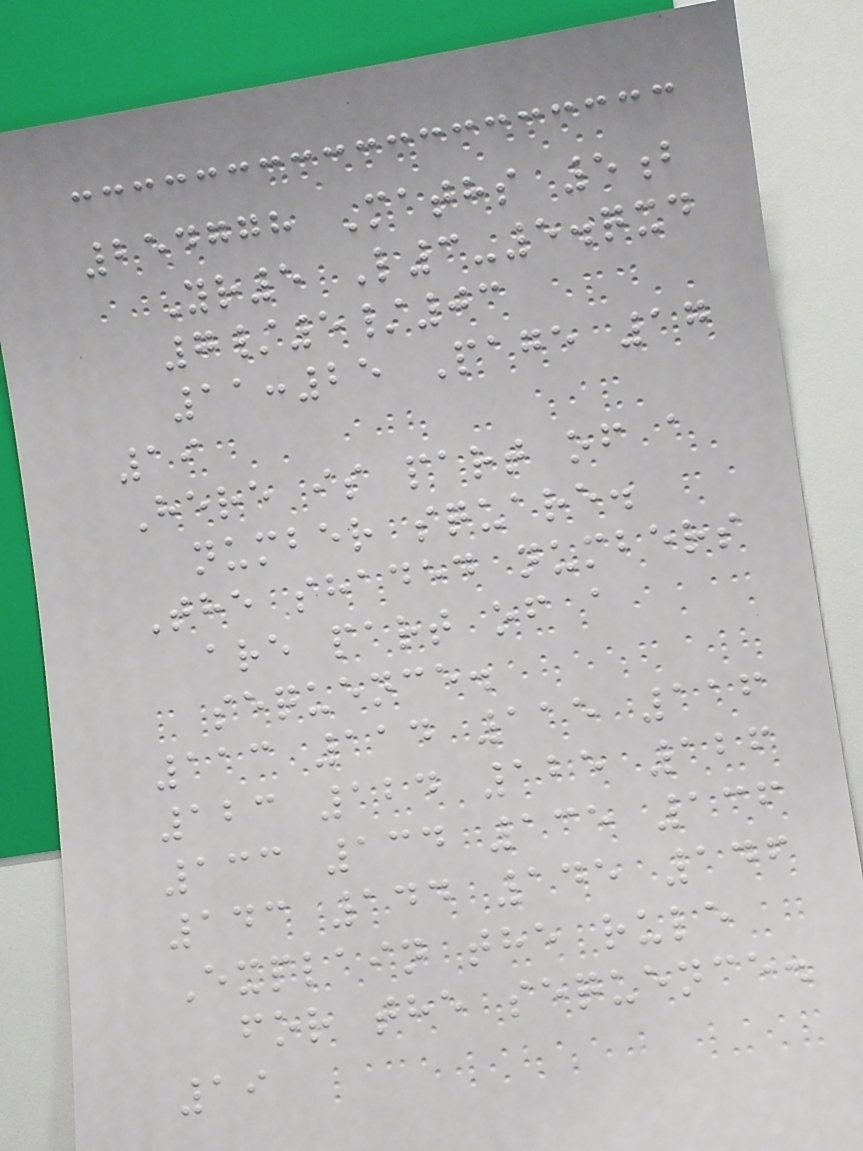254778 Maths 5b
Yr5 L3-5.qxd
7/5/03
11:25 Page 17
19
Here is part of a
number square.
The shaded numbers
are part of a
sequence.
113 114 115 116
123 124 125 126
133 134 135 136
143 144 145 146
Explain the rule
for the sequence.
19
